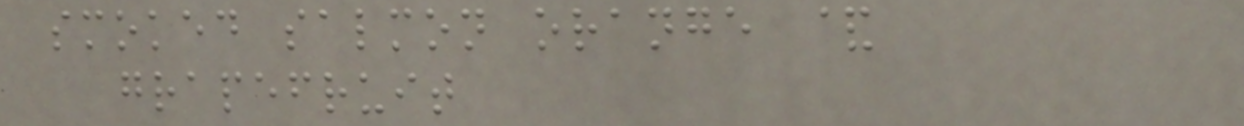smoked salmon orange &
grapefruit
